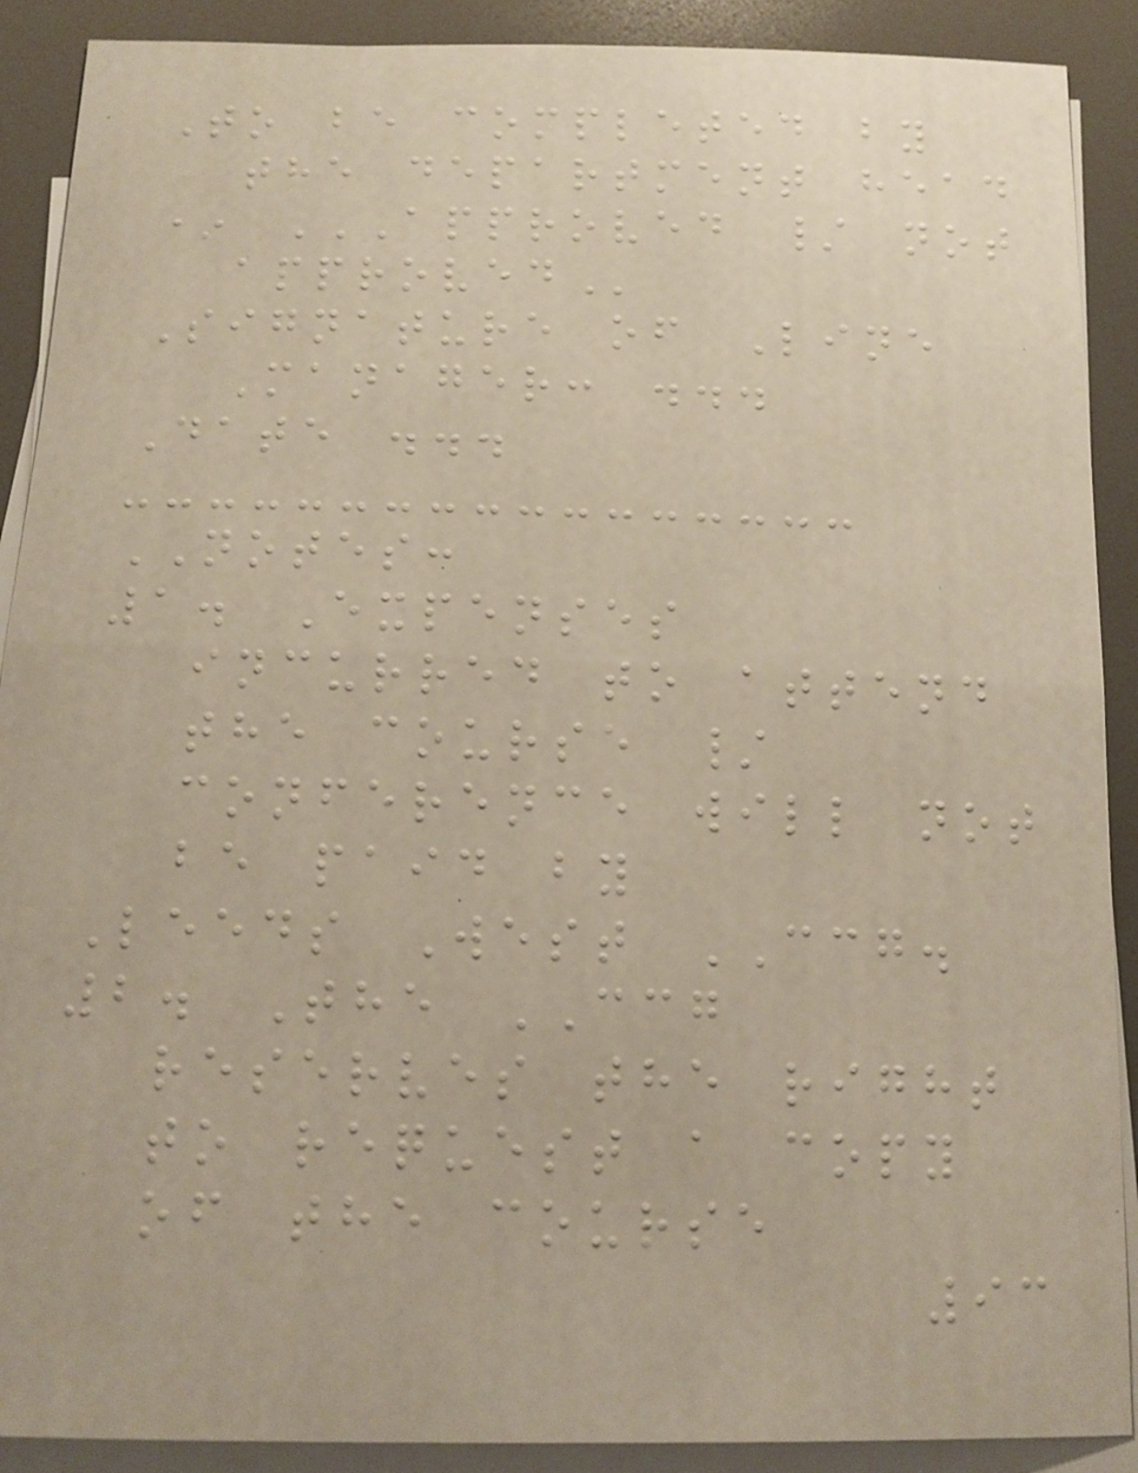To be completed by
the department head
* APPROVED / NOT
APPROVED
Signature of Line
Manager: ...
Date ...
NOTES:
1. Expenses
incurred to attend
the course /
conference will not
be paid by
Leeds West CCG.
2. The CCG
reserves the right
to request a copy
of the course
93
